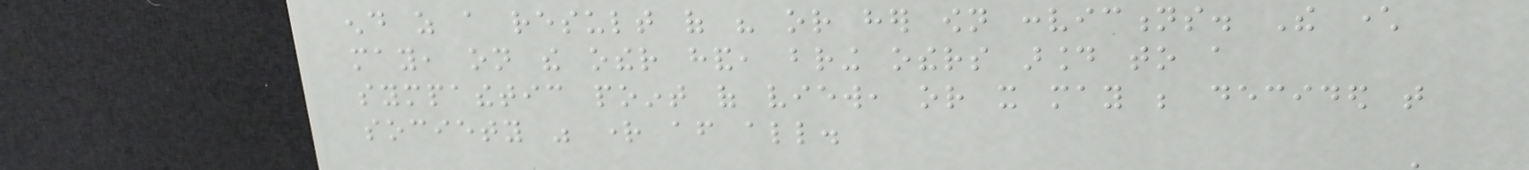end as a result of his or her own convictions. The character
may, on the other hand, bring others around to a
sympathetic point of view, or it may be decided that
society was right after all.
